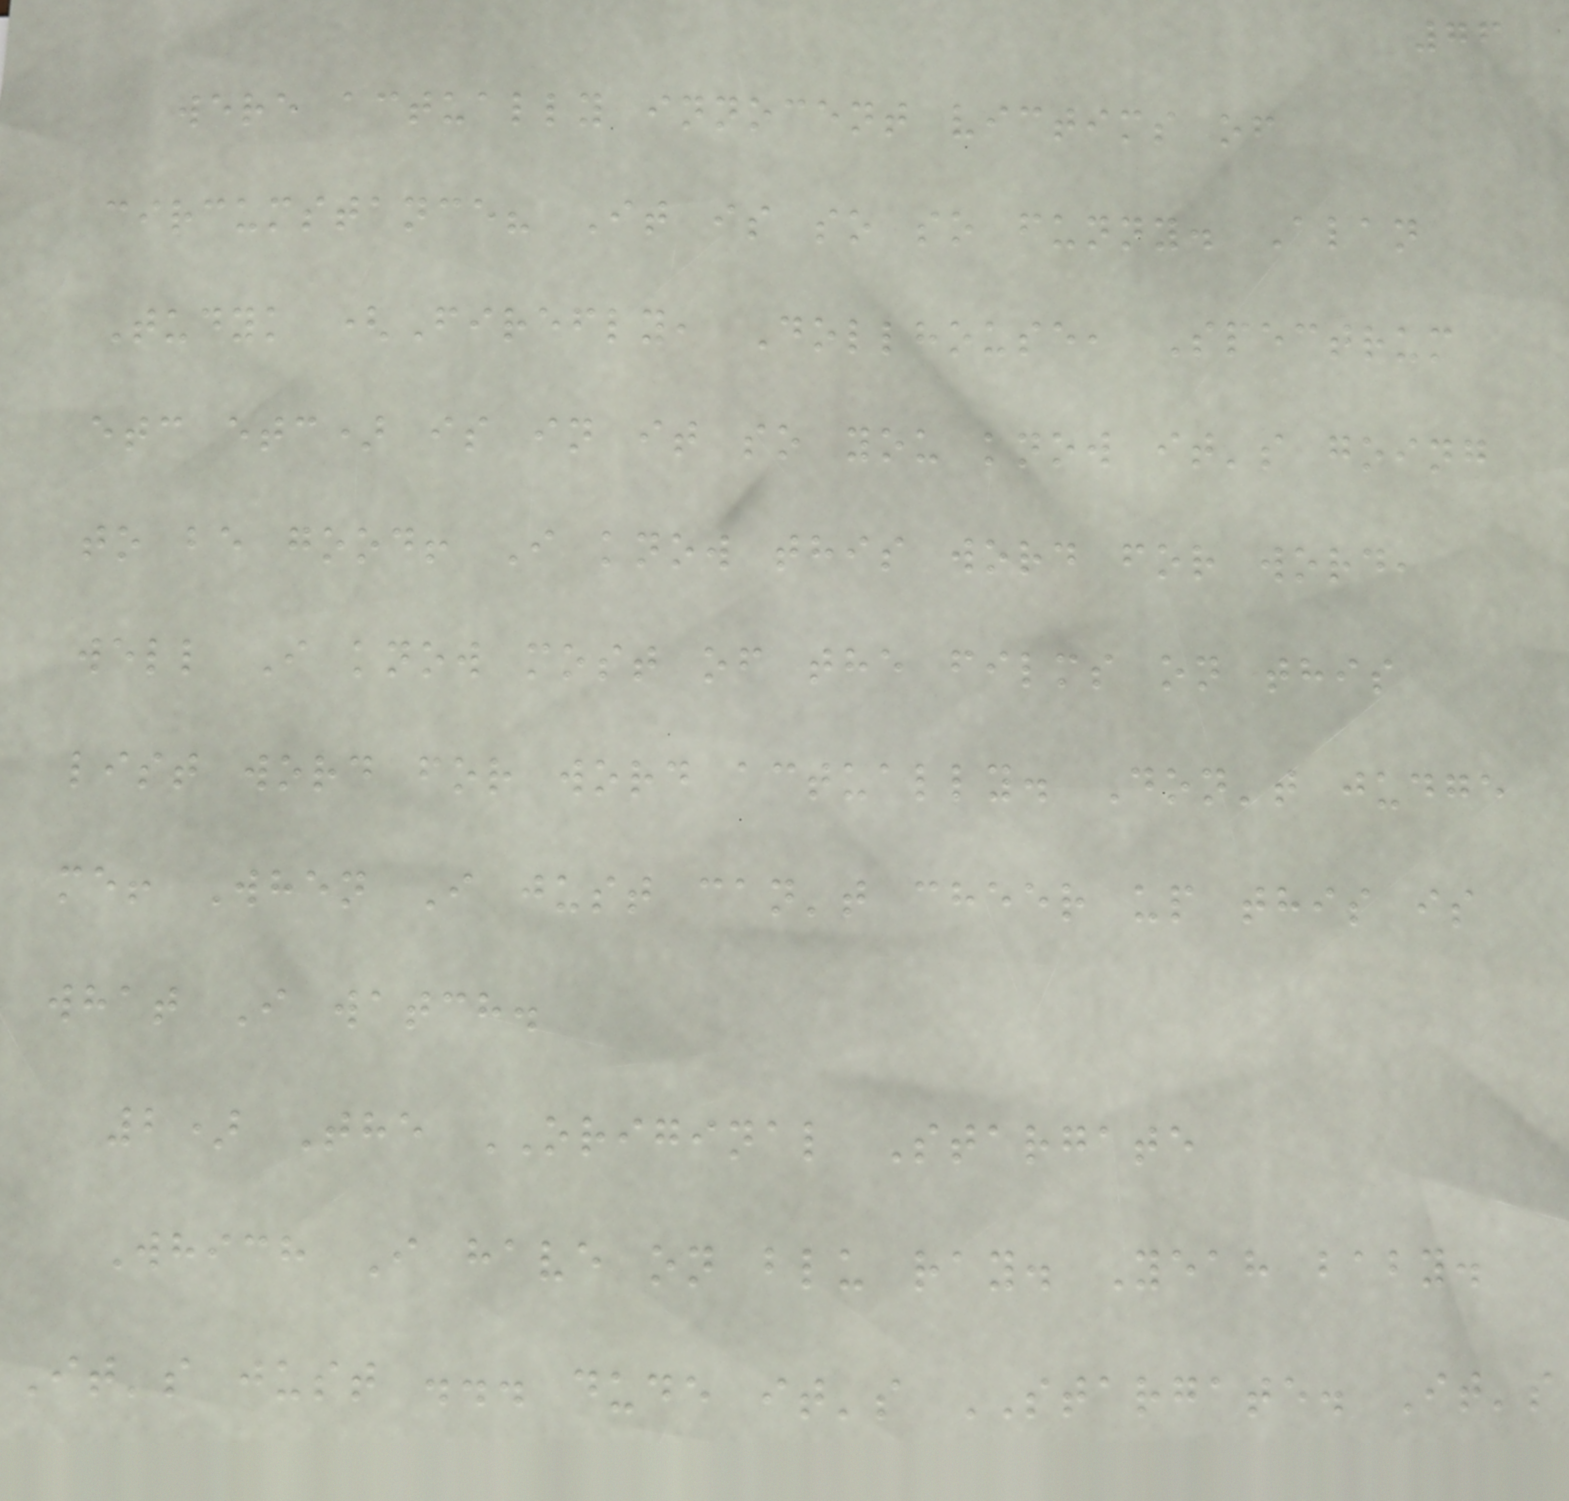76
were actually innocent victims of
circumstance? It is so so funny. Alan
Tudyk (Firefly, Dollhouse, Spectrum
etc etc) is in it so you know it's going
to be good! I know this word for word,
well I know most of the films on this
list word for word actually. Don't judge
me! When I just can't cheer up this is
what I watch.
2) The ORIGINAL Stargate
Which I have on blu ray. Yeah baby.
It's just ... dude it's STARGATE. It's
